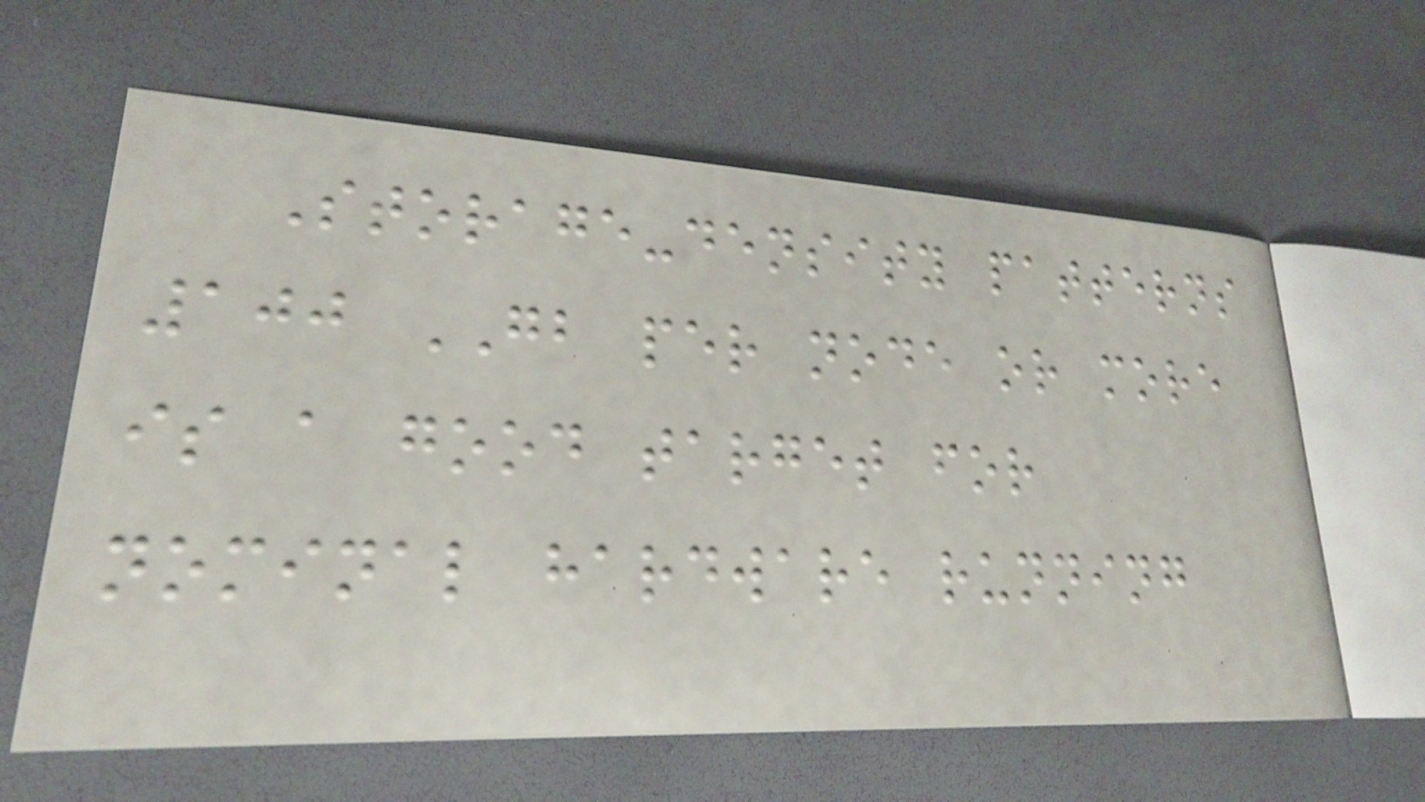Storage-density patterns
100 GB per node or more
is a good target for
nominal hardware running
